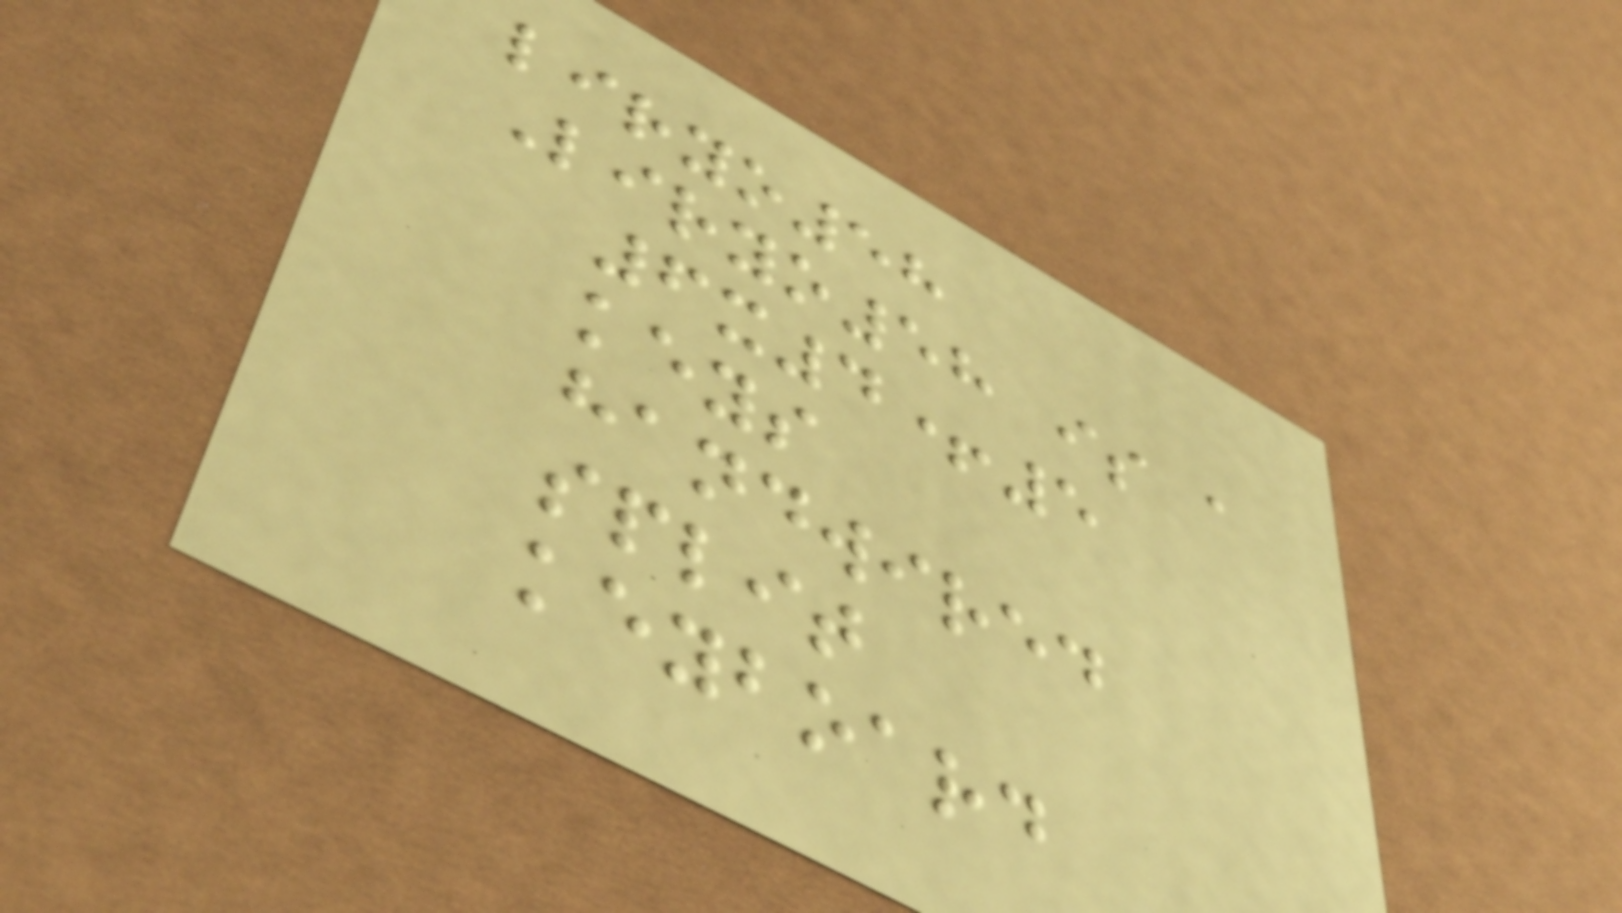liryo58
Liryo58 is a
6x4+5
keys
handwired
split
keyboard
